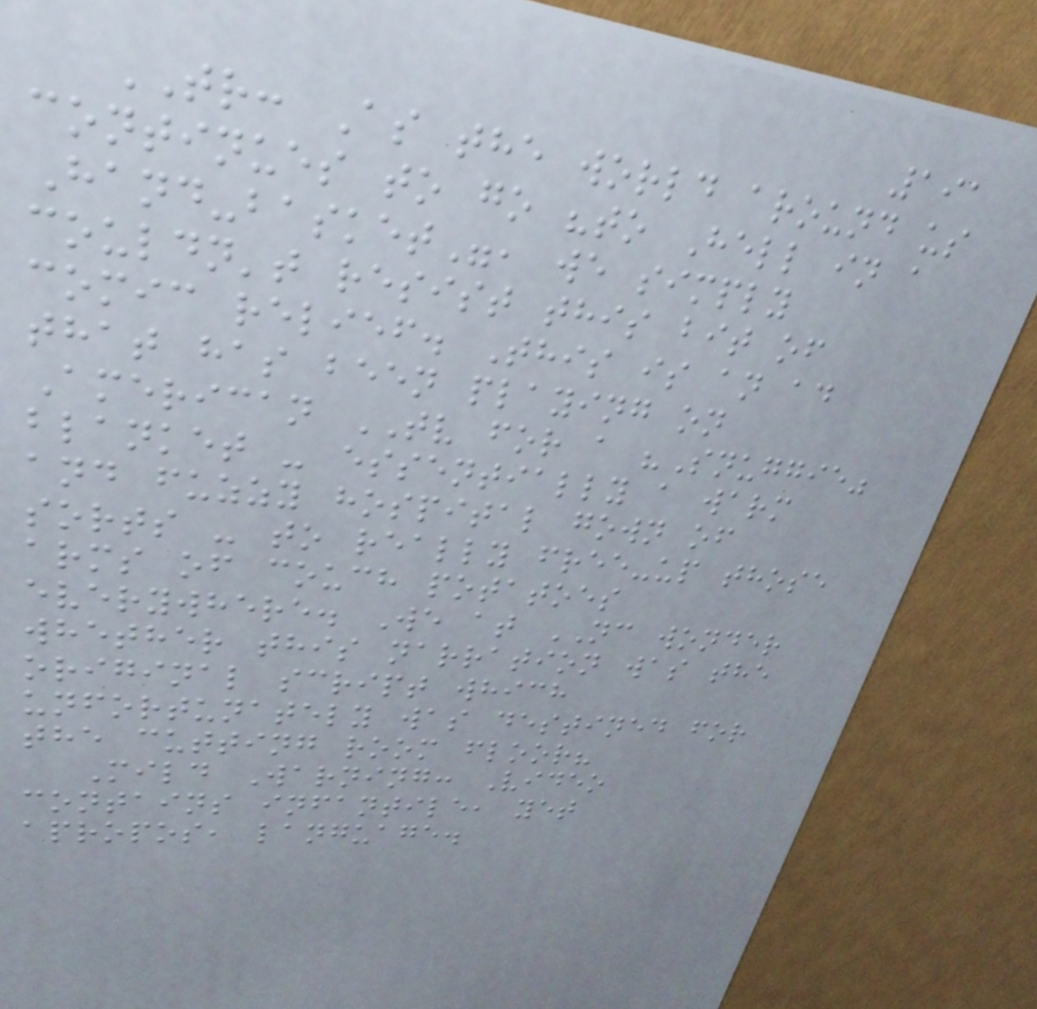191
TR: As the world around us
continues to go "to Hell in a
Hand-basket", we simply
couldn't resist this bit of
comic relief. This is an ad
that has been playing on
American TV for a "Snuggie"
blanket - essentially a warm
and fuzzy hospital gown of
sorts - to really free-up those
arms of couch potatoes
everywhere. We at NC wonder
whether this narration was the
original script which
unfortunately was destined for
the cutting room floor?
Mild Warning: Video
contains infantile, yet
apropos, language.
